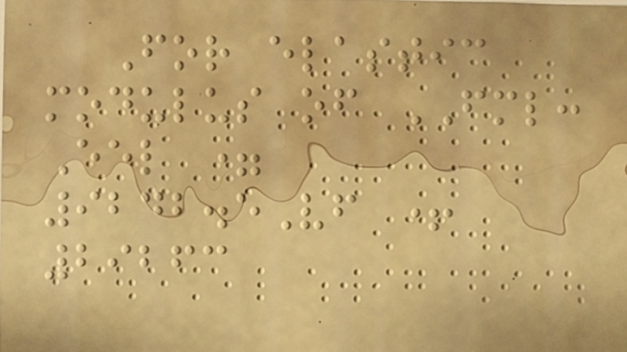For elastic
modulus of FML:
Eel =
9242.5Vf +
29263
